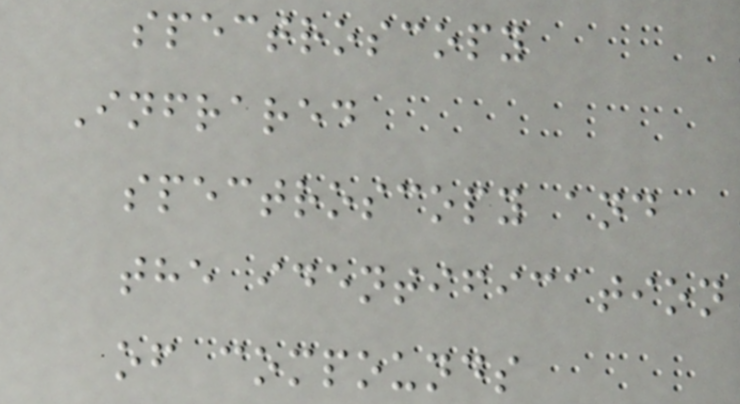spectroscopy
Infrared
spectroscopy and
the identification
of compounds
